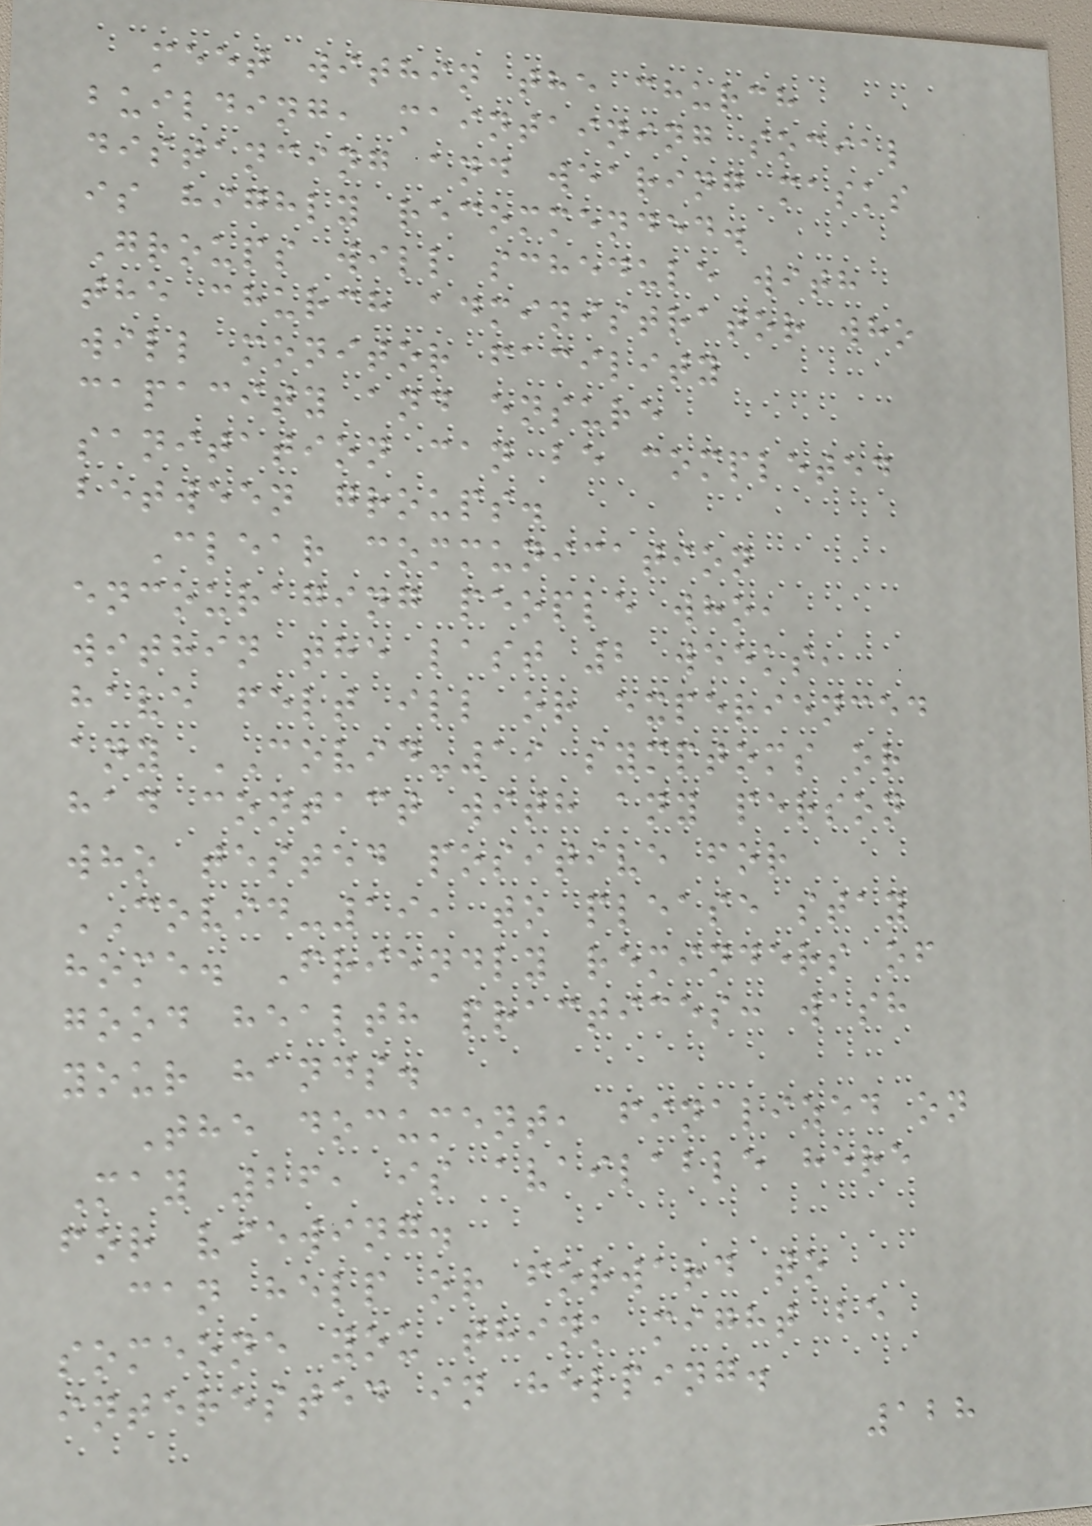meet within the church
building, maintaining social
distancing and wearing masks
is highly recommended.
Groups will schedule with
the church administrator who
will monitor facility
capacity and ensure
sanitation can be completed
between groups.
Clear communication
encouraging people who,
within the last 2 weeks,
have felt ill or experienced
any COVID-19 symptoms or
had contact with any person
who tested positive for
COVID-19, to please stay
home. Friendly reminders of
good health practices: wash
your hands.
The document, finalized on
May 26, is available here
for viewing.
can help or forward to
someone you think might be
interested in helping.
128
